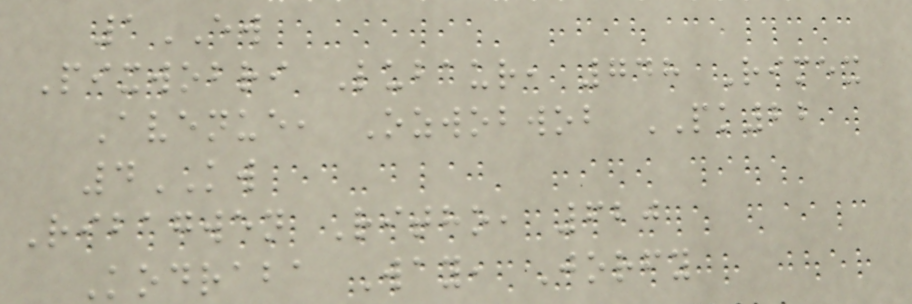1EW
Pixwobri Lubaur, 748 Rimex
Avenue, Ozwobwob PK22
4KW
Ribagwen Ritho, 620
Kodraba Way, Jorfy
